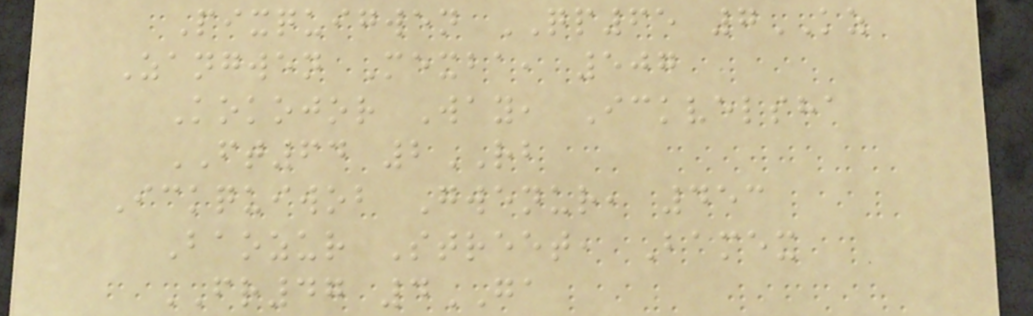Pixquigwen QP65 7KZ
Zangwen Mexba, 507
Kokojor Way, Ickvelsha
FT64 2RB
Ickquiwob Gwenur, 453
Baozur Street, Bamex
FR47 4GA
